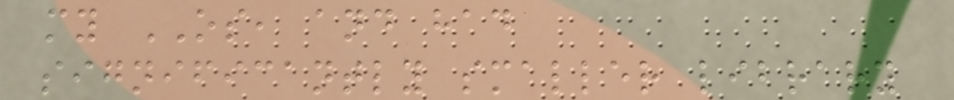my OS, and had
significantly smaller library
